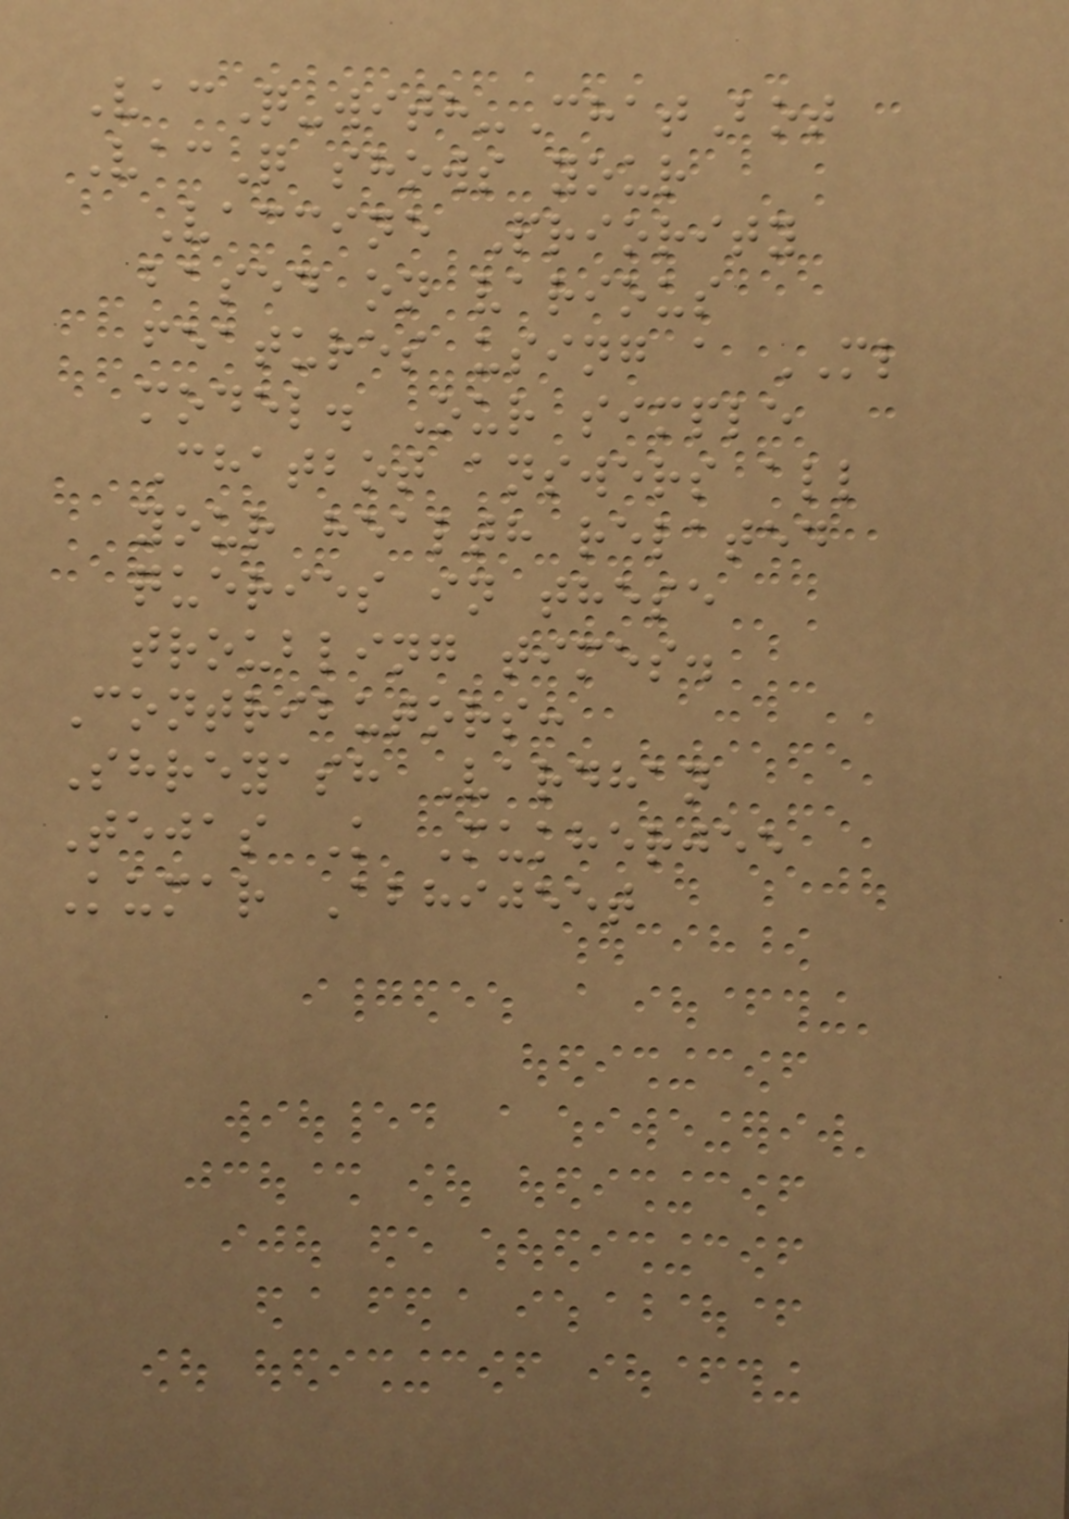VacQ-with-ChatBot
VacQ shows your
Vaccine Priority
based on various
features using a ML
model. Our simple
Chatbot answers all
your health related
queries in these
troubling times.
Contributors:
Shreyash Vardhan
Tejas K Mukherjee
Kumar Abhijeet
